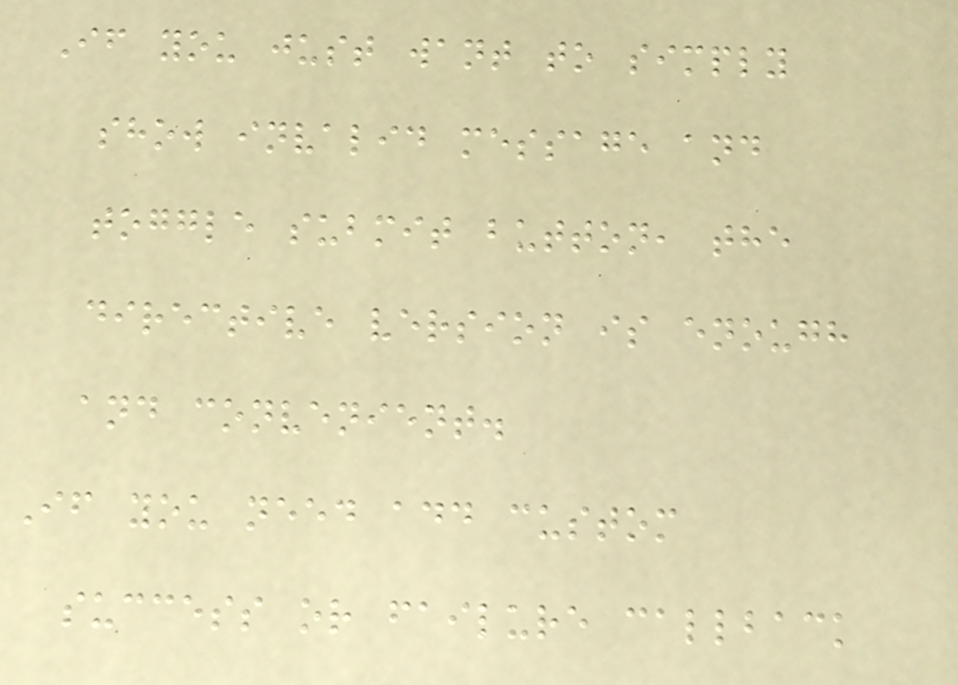If you just want to simply
show invalid message and
toggle submit button, the
directive version is enough
and convenient.
If you need add custom
success or failure callback
